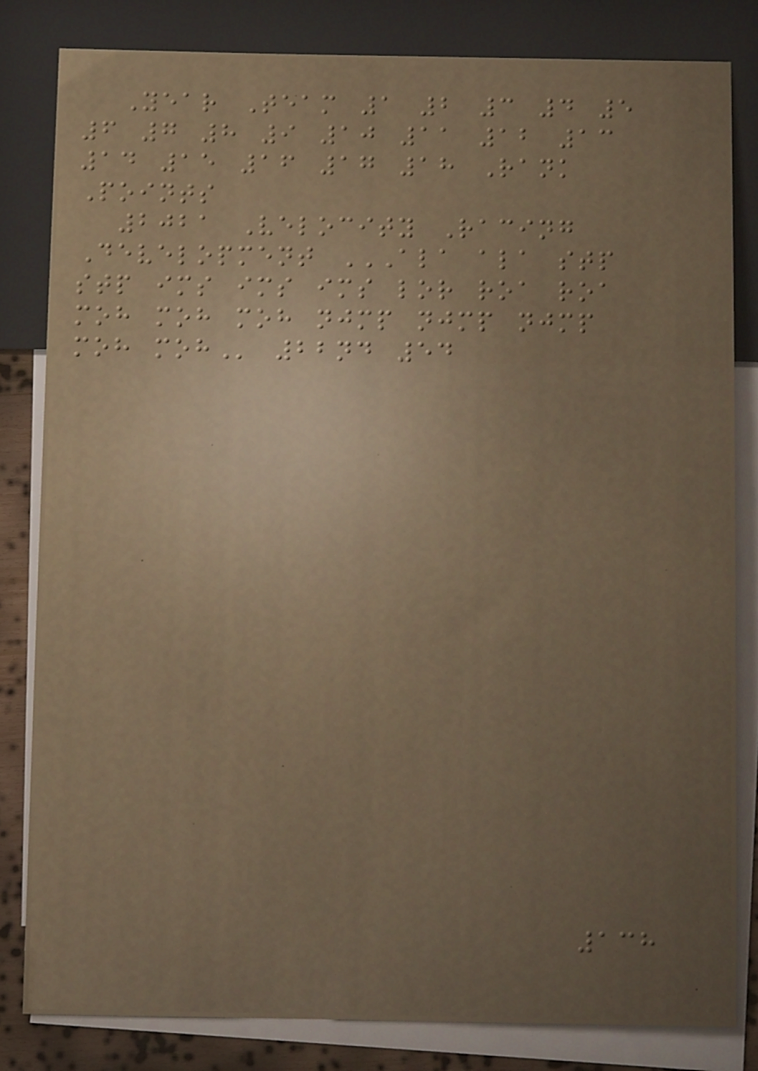Year Team 1 2 3 4 5
6 7 8 9 10 11 12 13
14 15 16 17 18 Rank
Points
2021 Velocity Racing
Development ALA ALA STP
STP IMS IMS IMS LOR ROA ROA
MOH MOH MOH NJMP NJMP NJMP
MOH MOH 22nd 54
138
